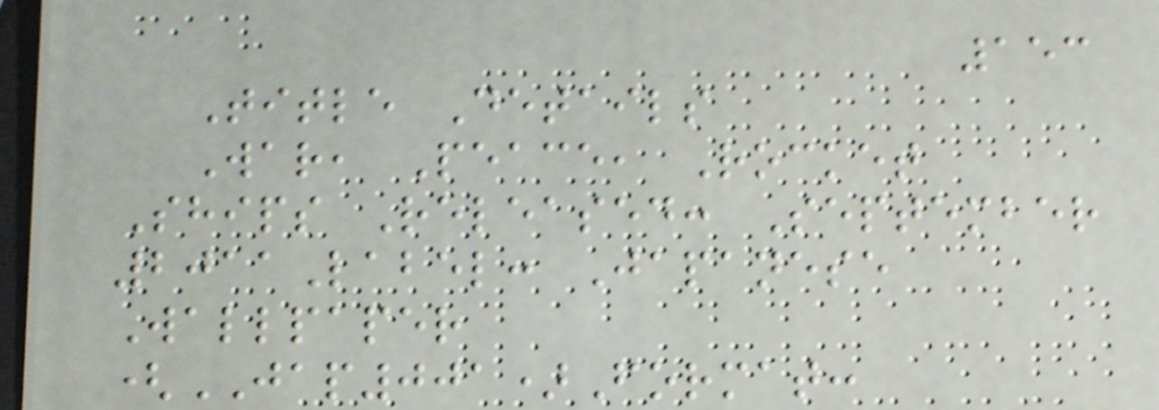153
Title Details
War, Peace, Rocket
Ships Released: September
2011Label: Japanese
Wallpaper
(JAP001)Format:
